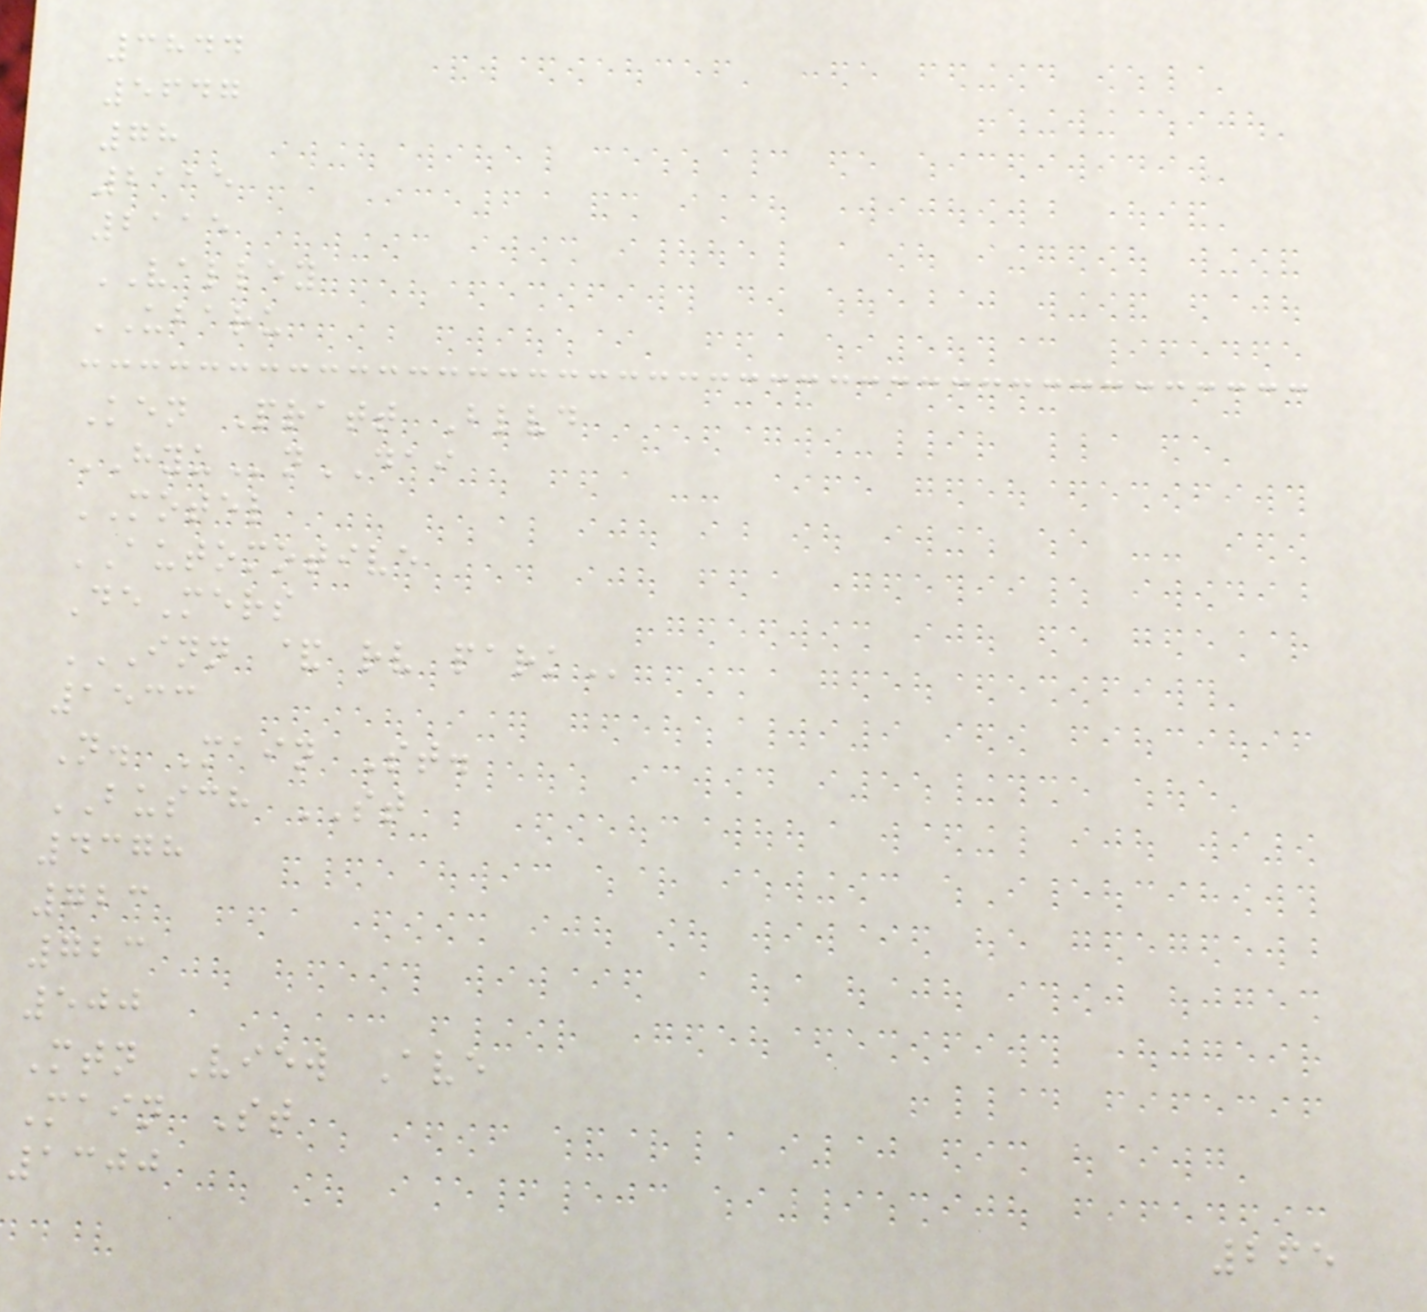3844
5647
78
2115
2115
VALLEY
UBARU
Ken Pratt Blvd
HYUnDAI
MOTEL
AUTOMOTIVE
DeMers
INN & RV PARK
1533
N. Main St.
BUSCH ST
4378
723
723
500
Mtn View Ave
Main St
1300
265
